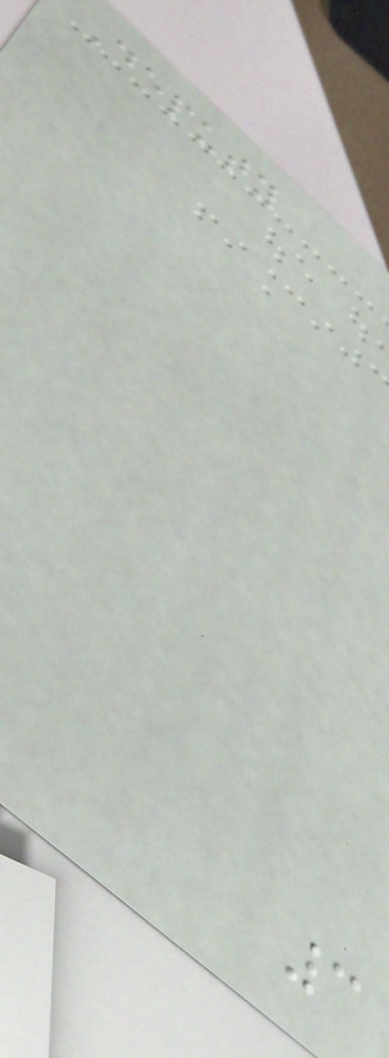Deputy
3
